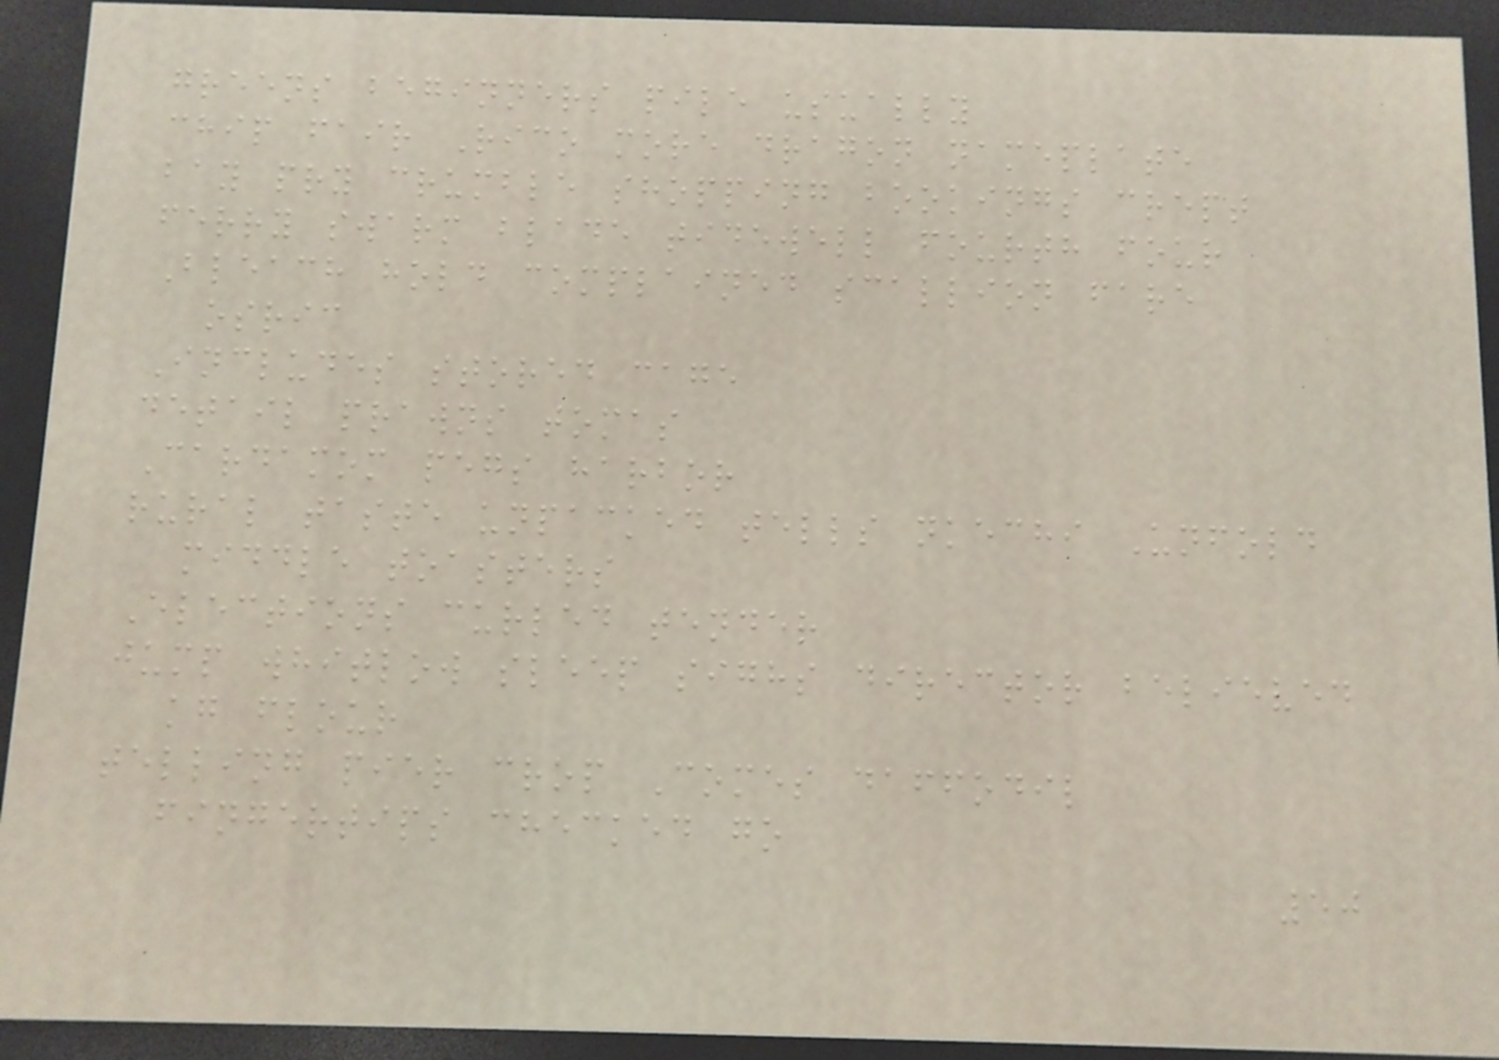greens beginners pile usually
chip fair Rico more dragon nameplate
bay pry crumble shopping bookings crept
ferry swarm blade tidewell fourth four
Bleach hold complained scallion fare
osric
Includes stored cage
detail prawns tomas
Cardamom pegs harbor
rural taste unpacked tells nkechi Unfold
middle toasters
Elections curled tender
jump whitlow sleep sighs director believed
kg flour
telling pier crop Comes daffodil
fingertips checked go
50
